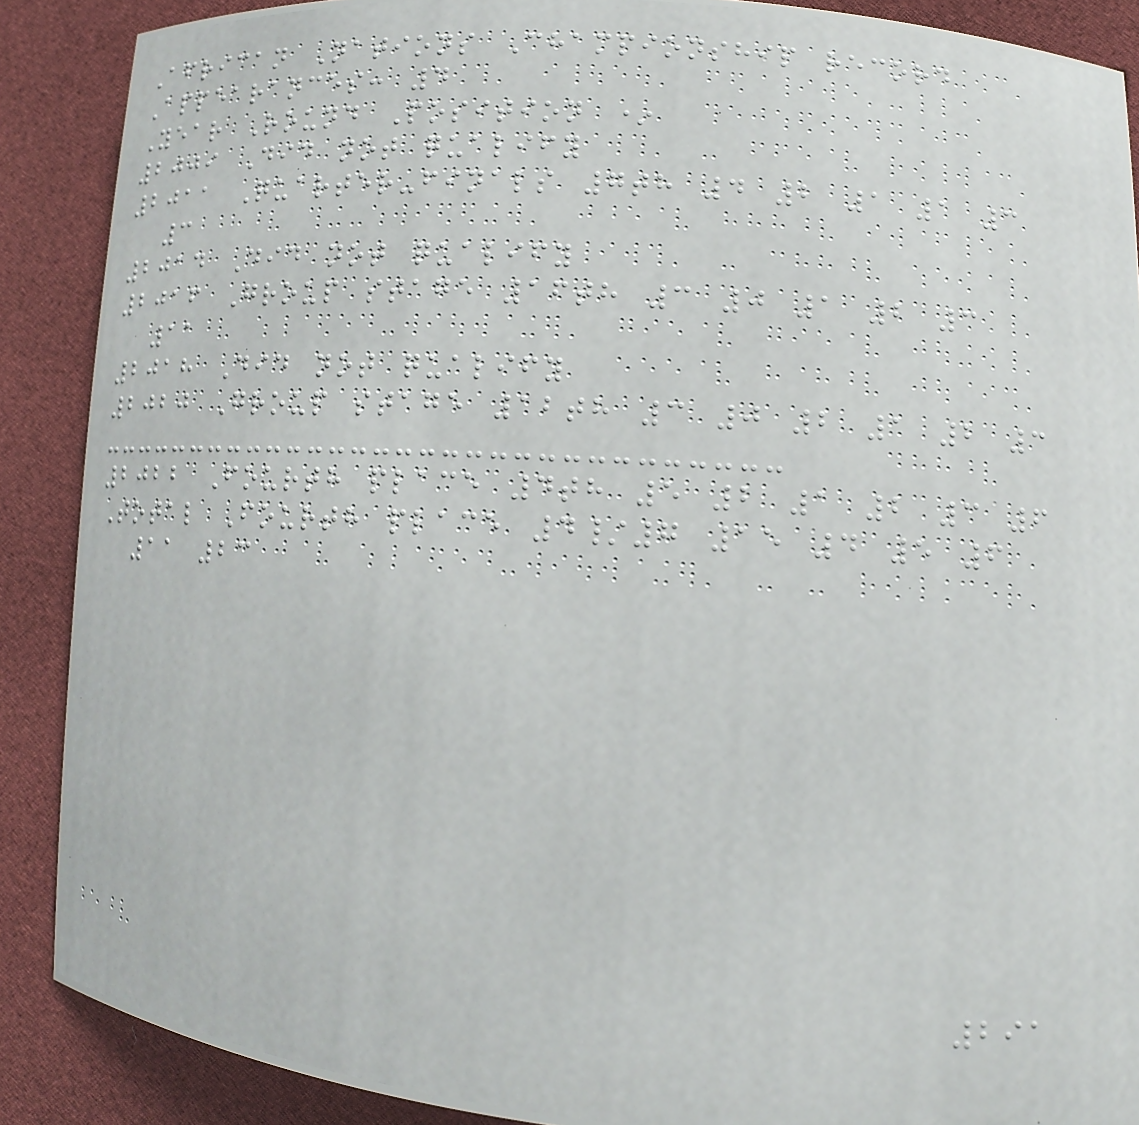African Nations Championship record
Appearances: 4
Year Round Position *
2009 Did not qualify
2011 Quarter-finals 7th 4 2 1 1 3
3
2014 Did not qualify
2016 Group stage 16th 3 0 1 2 3
11
2018 Did not qualify
2020 Group stage 12th 3 0 2 1 2 3
2022 Fourth place 4th 5 2 1 2 3 6
Total Fourth place 4/7 15 4 5 6
11 23
291
